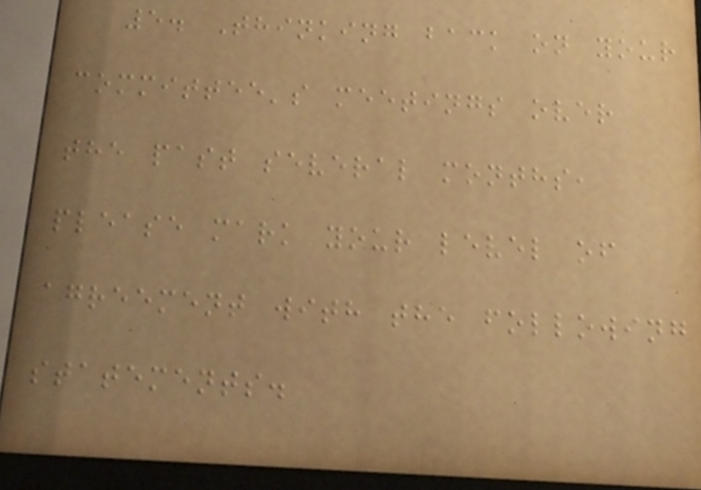5. Thinking back on your
committee's meetings over
the past several months,
please mark your level of
agreement with the following
statements.
